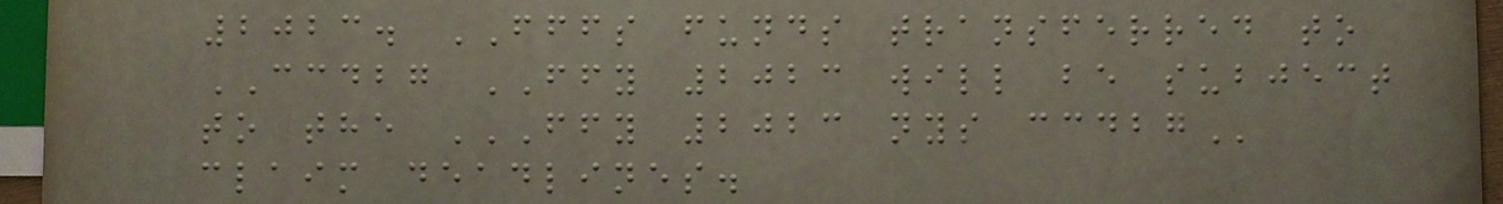2023. FFFS funds transferred to
CCDBG FFY 2023 will be subject
to the FFY 2023 NYS CCDBG
claim deadlines.
